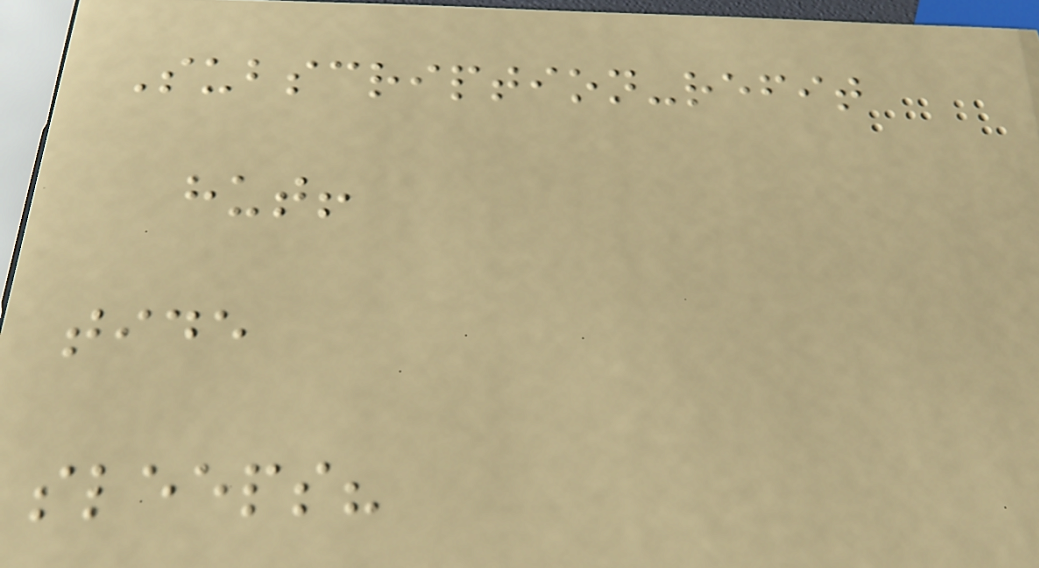Subscription-refit
hut!
tide
sleeps?
